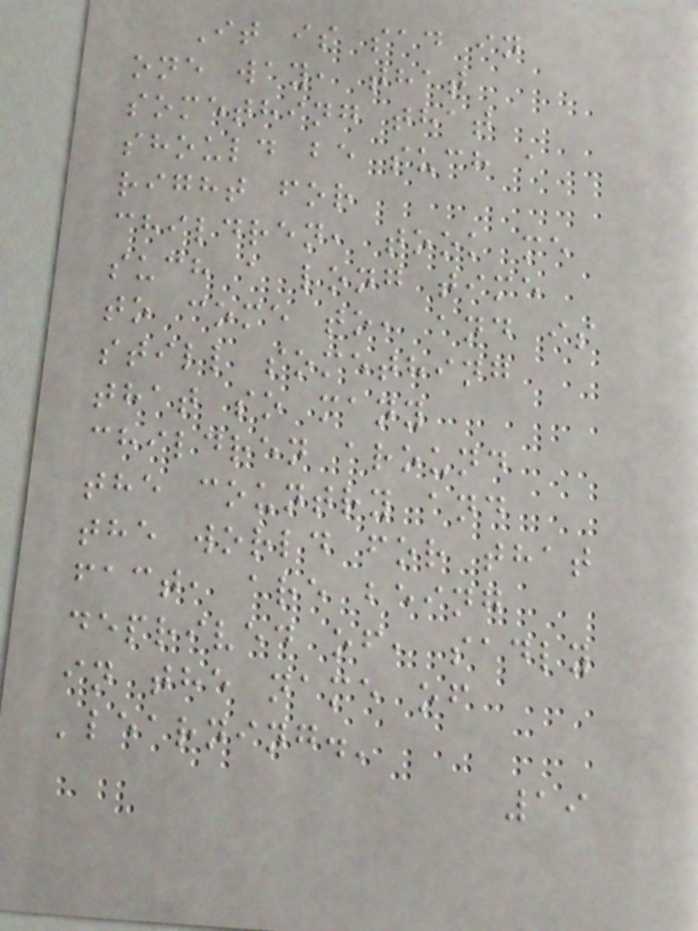It is sad in
one way, that
something that
should be such a
right for
children, took me
such a long time
to come to, and is
still something
that so many
children around
the country and
the world for that
fact, are being
deprived of, sadly
in the name of
'learning.'
19
